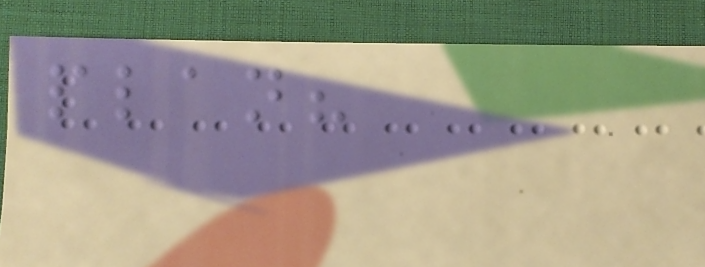plan?
